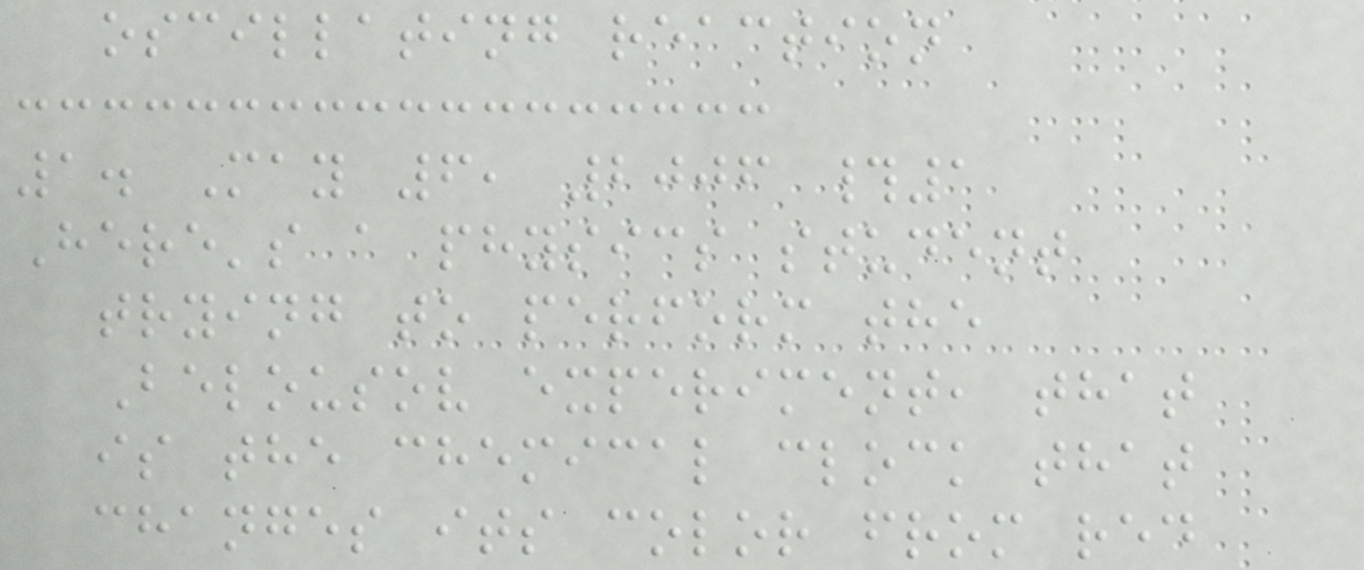oscillating reaction
1. May 6, 2006 #1
Here's a physics student
trying to perform the
Belousov experiment, that
is the chemical clock that
changes its color from red
